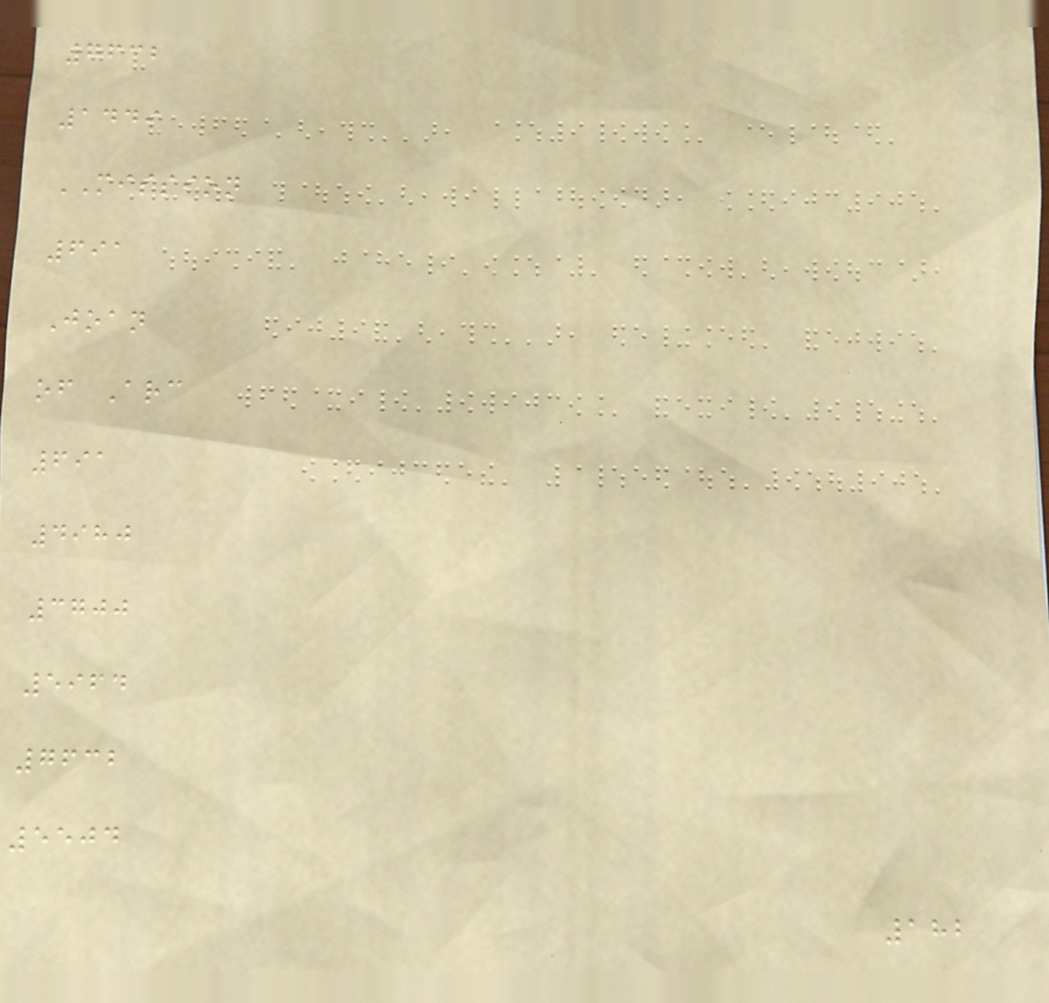7632
1449
MISSION
691
Joan
of Arc
691
4980
3700
5964
7632
5504
182
